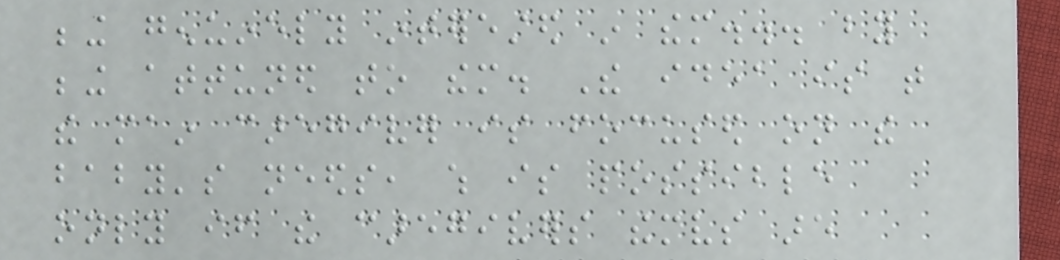being genuinely interested in them... by
being attuned to them. The idea is that
the main caregiver is focused on the
baby's needs, which is possible
only if the caregivers themselves are
